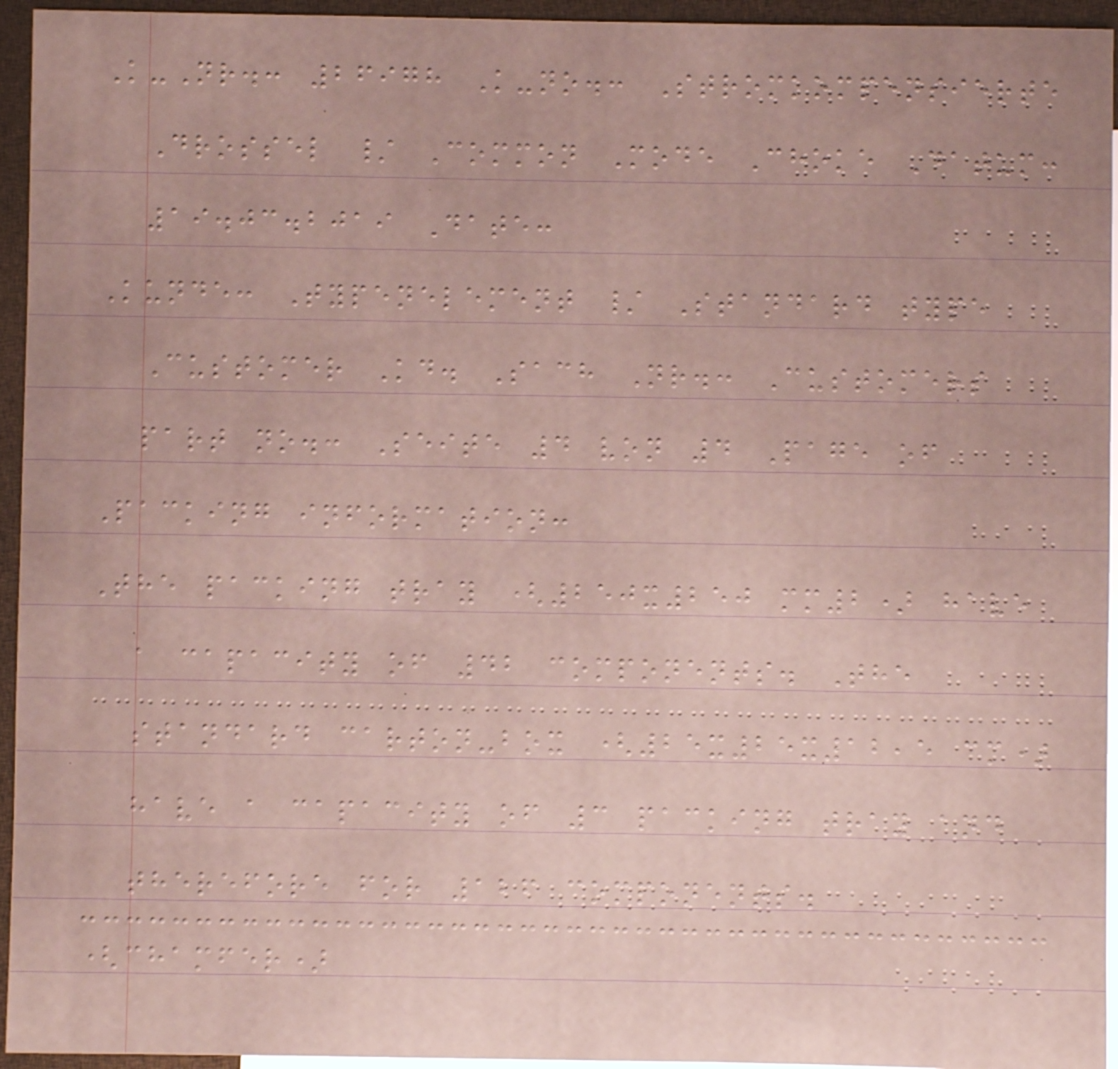K-Nr.: 26978 K-no.: Stromkompensierte
Drossel / Common Mode Choke Datum:
19.03.2019 Date:
Kunde: Typenelement / Standard type
Customer Kd. Sach Nr.: Customers
part no.: Seite 4 von 4 Page of
Packing information:
The packing tray (250x250 mm2) have
a capacity of 42 components. The
standard carton-box (25x25x12,5 cm)
have a capacity of 3 packing tray and
therefore for 126 components.
(chamfer)
